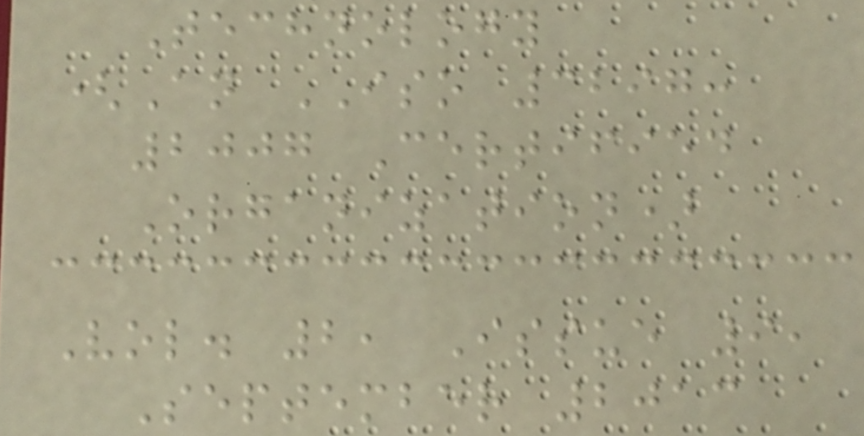Technology
(An ISO 3297:
2007 Certified
Organization)
Vol. 2, Issue 9,
September 2013
